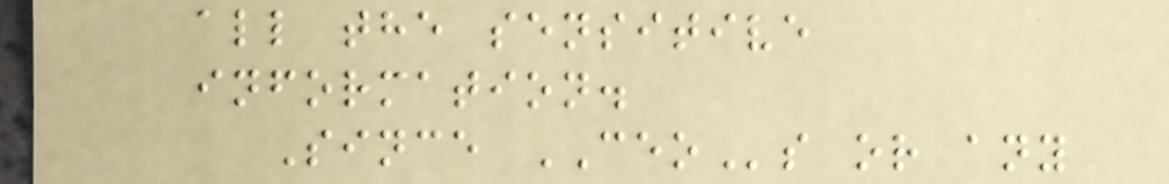all the sensitive
information.
Since CEOs or any
